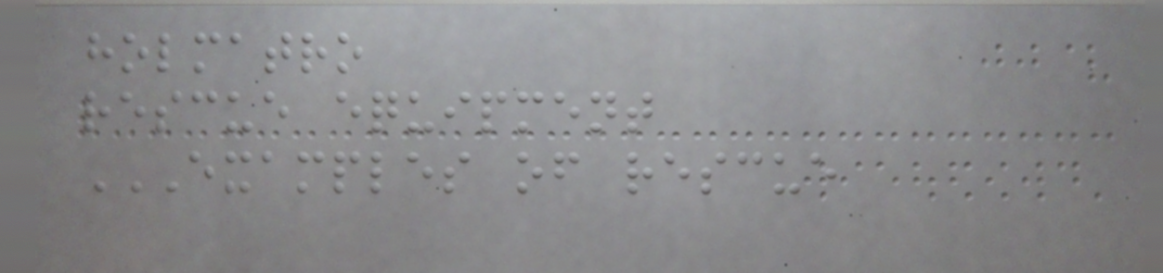holmatro
rescue equipment
EXAMPLES OF RESCUE
